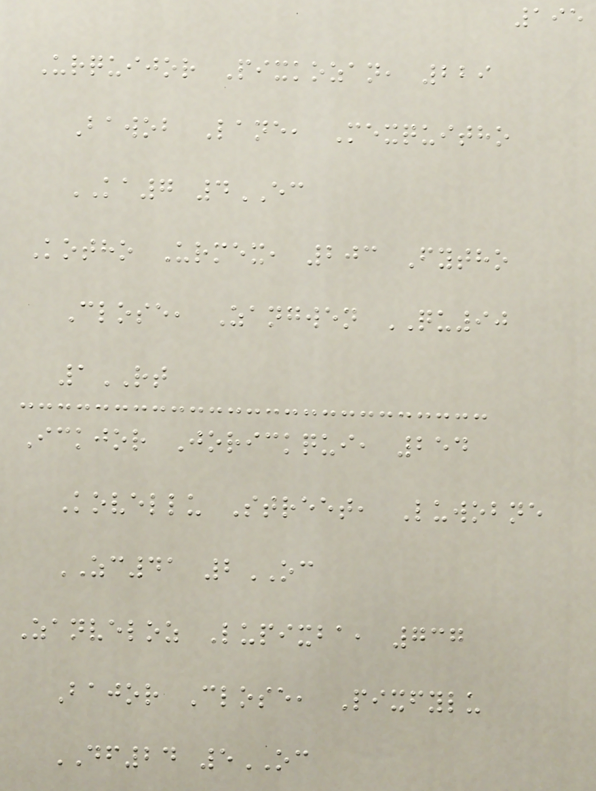195
Urquijor Pixkozan, 229
Bawob Lane, Mexquitho
KA7 4EC
Kotho Urmex, 203 Fytho
Close, Zangwen QU90
1RT
Ickjor Jorickqui, 254
Kovellu Street, Luwobne
ZC41 2OC
Zanveloz Lupixba, 737
Bajor Close, Pixfylu
DF24 5OC
